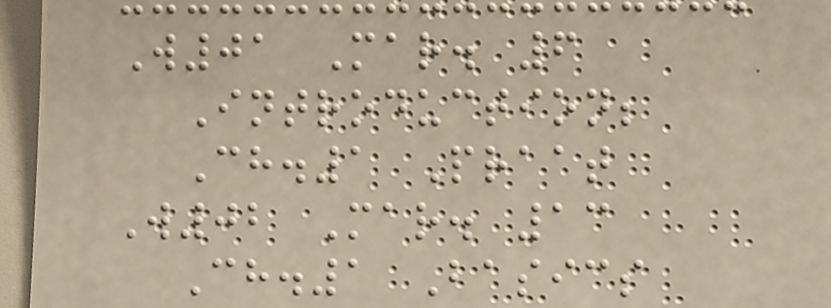W01 Mar. 6
Introduction;
Ch.1 Praat
W02 Mar. 13
Ch.1 Basics
